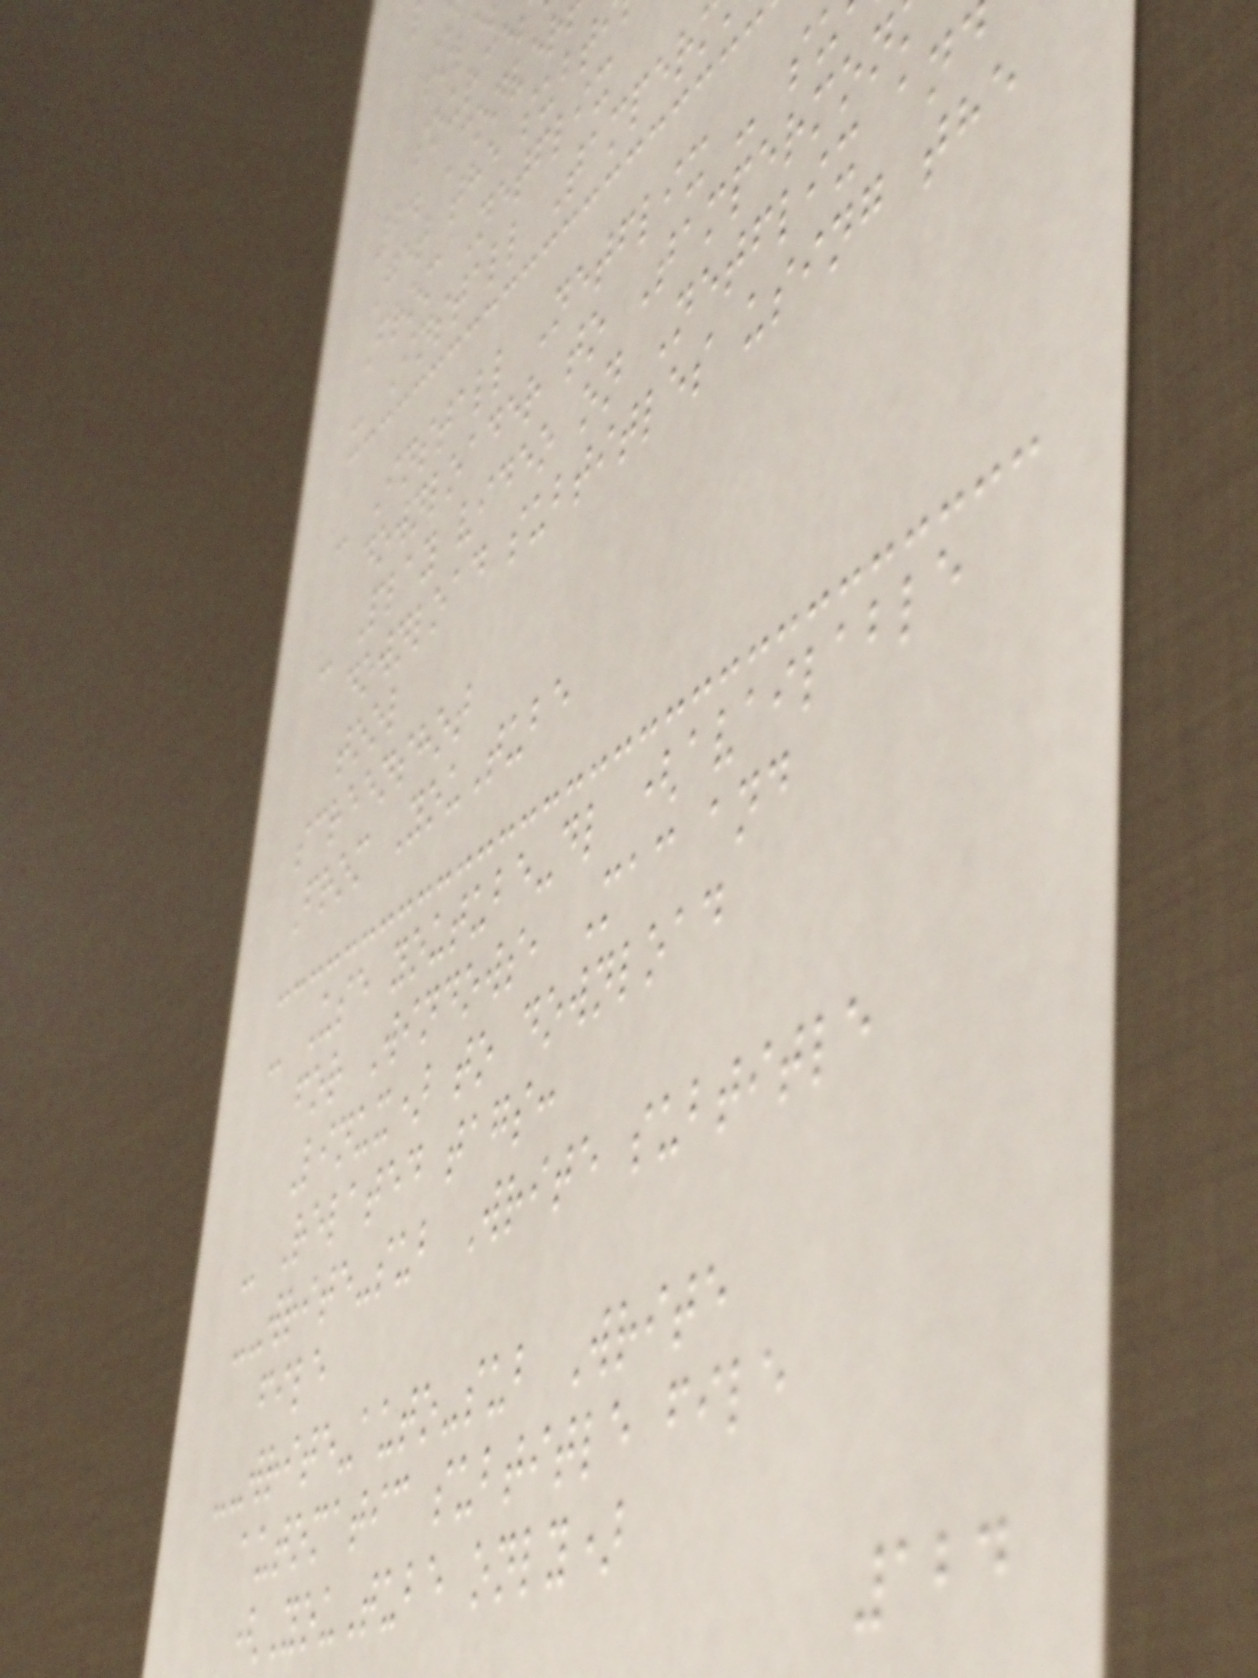source
2. Conver
Get the subt
From Netflix
- Install Tamper
- Install Netflix - s
downloader to Tampermon
- Play video on Netflix an
download subtitles using the
tool
screenshot
From YouTube
- Use youtube-dl (available
for Windows, Mac and
Linux) to download
- Related tags:
--write-sub Write subtitle
file
--write-auto-sub Write
automatic subtitle file
(YouTube only)
124
